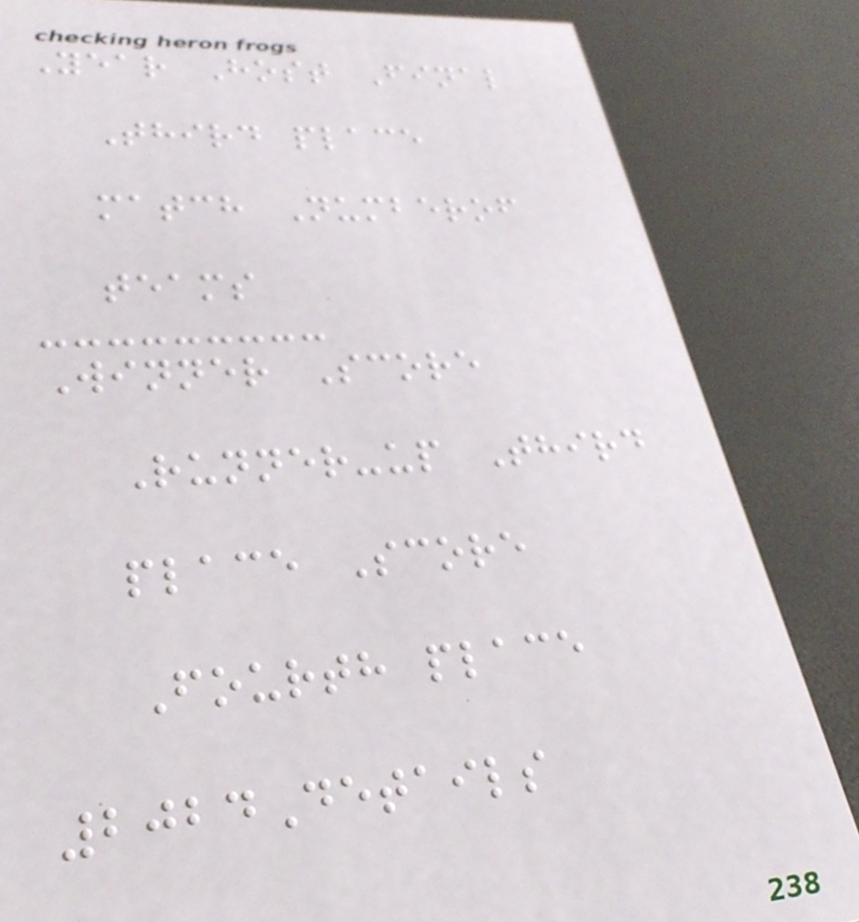Year Host Final
Third place
match Numberof
teams
Winner Score
Runner-up Third
place Score
Fourth place
2024Details
